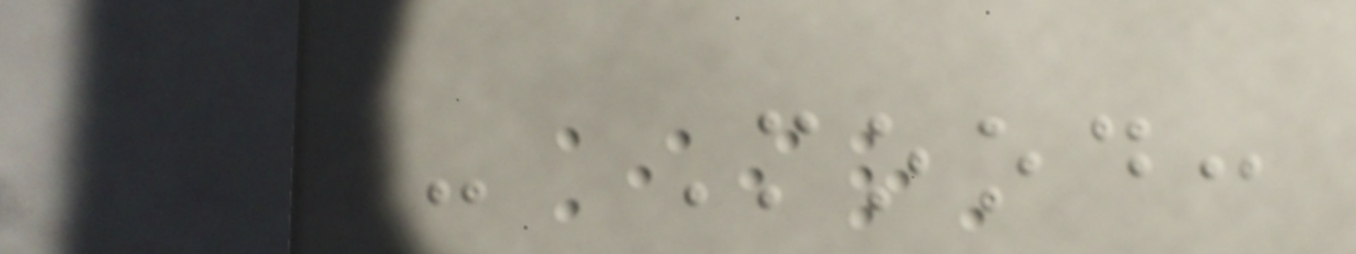- Mood:
